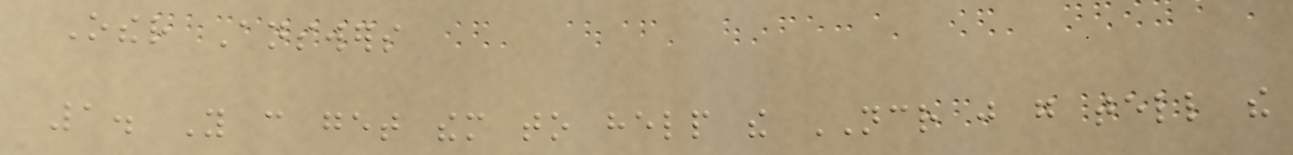Other Answers
1. You can get them to help the NCR just go tell the
